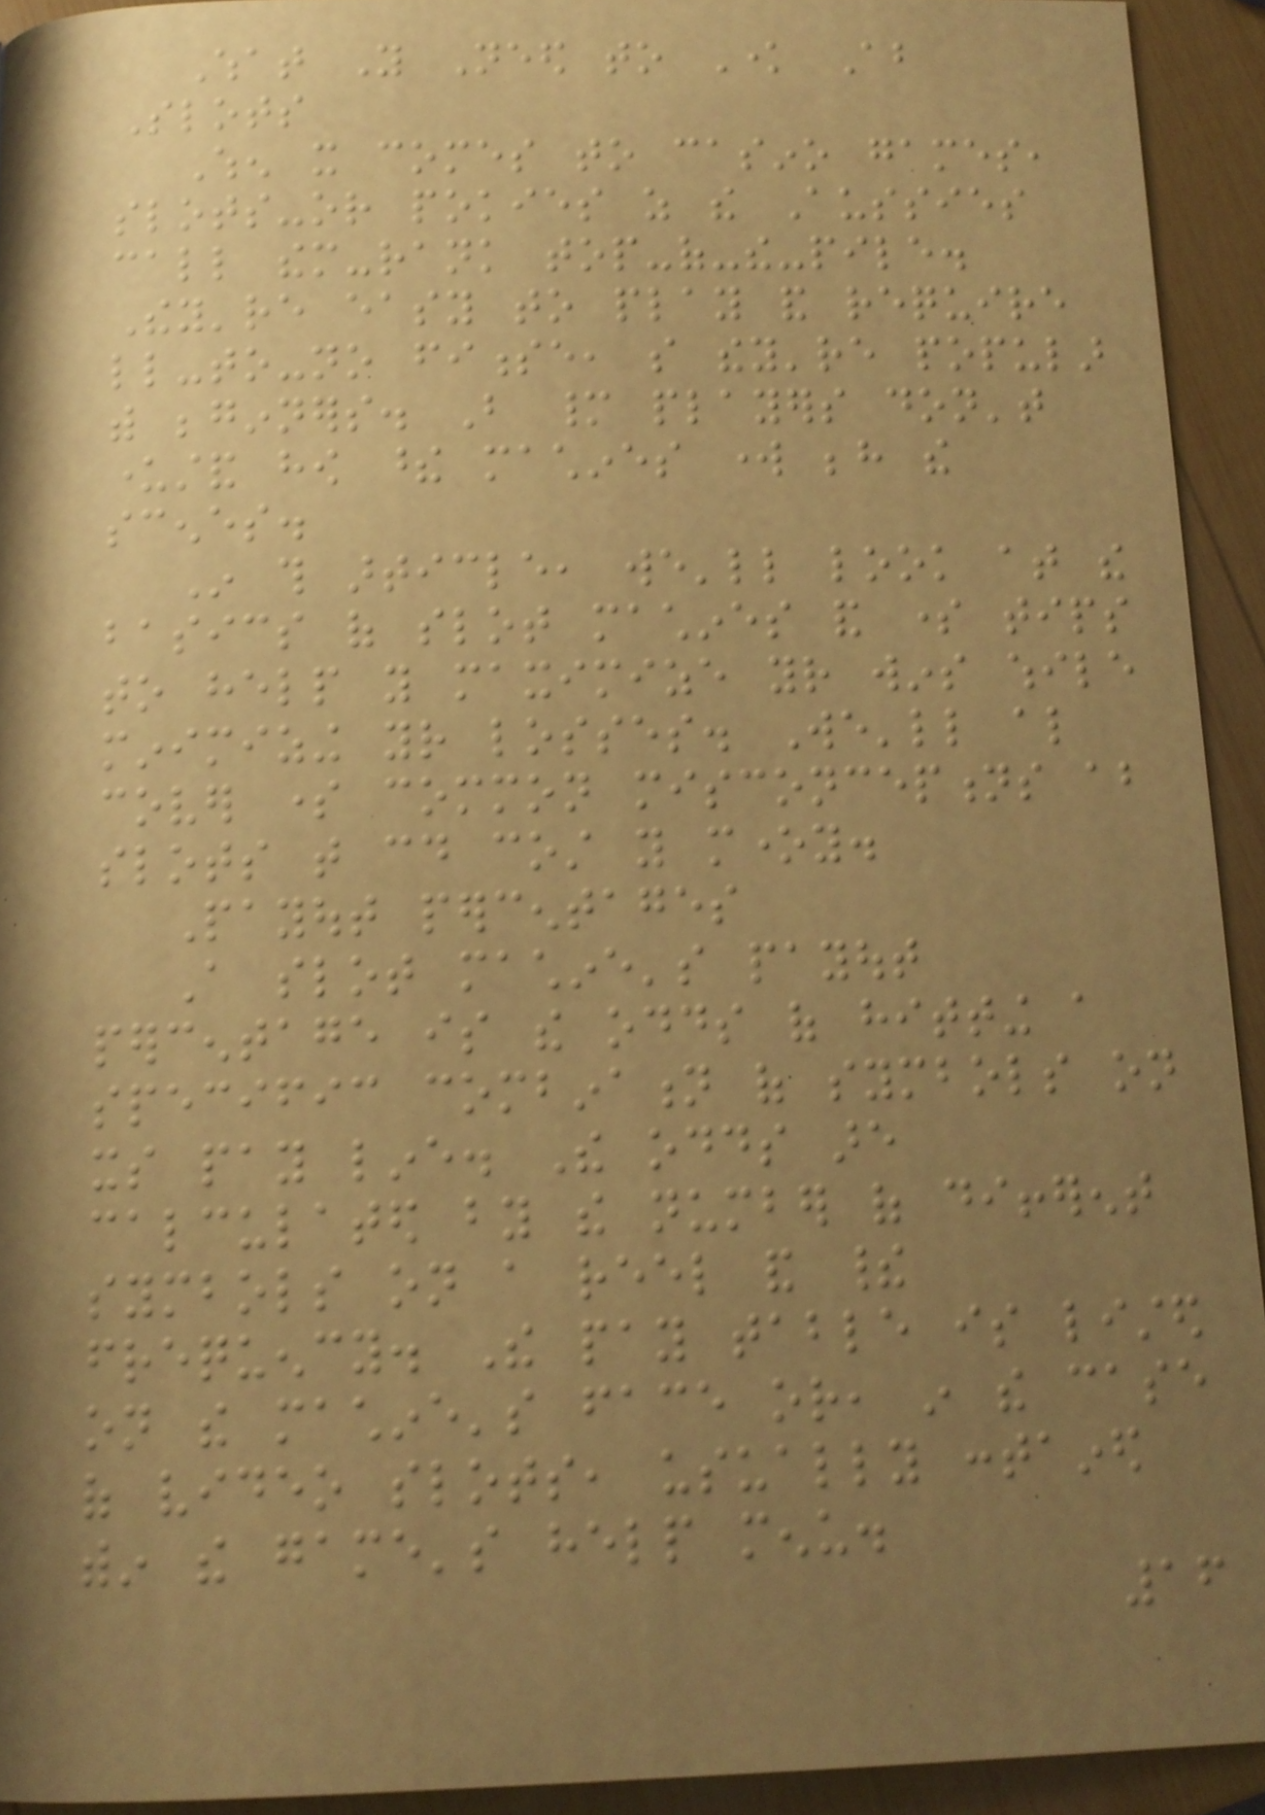What You Need to Know About
Slots
When it comes to casino games,
slots-or pokies as the Aussies
call them-rank top-of-the-pile.
They're easy to play and require
little-to-no finesse, so they're popular
with beginners. But many players don't
understand how these machines work behind the
scenes.
In this article, we'll look at the
basics of slot machines and some tips
to help you maximize your wins while
minimizing your losses. We'll also
cover some common misconceptions about
slots that could cost you money.
Payout percentages
A slot machine's payout
percentage is the odds of hitting a
specific combination of symbols on
its pay line. The odds are
calculated by the number of different
symbols on a reel and their
frequency. The pay table is listed
on the machine's face or, in the case
of video slots, usually contained
within the game's help menu.
16
